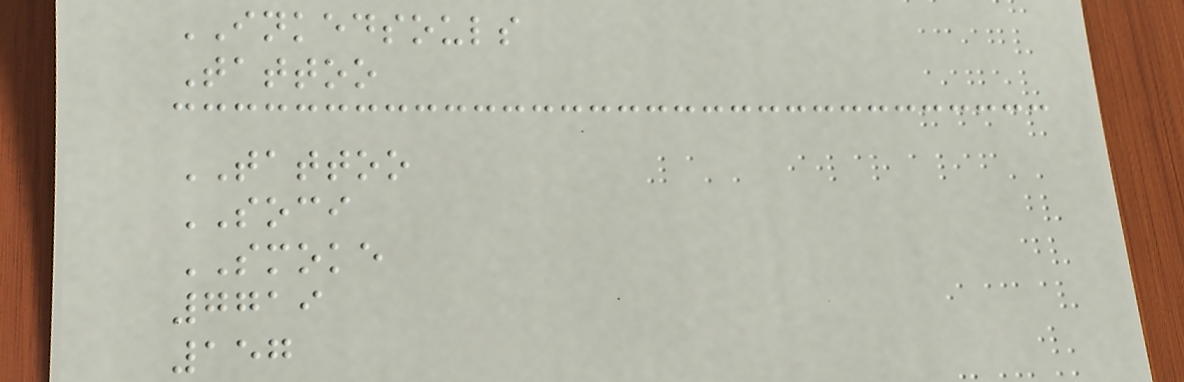INKEDSOULS
Tattoo
TATTOO
SOCI
SMOKE
7719
157
